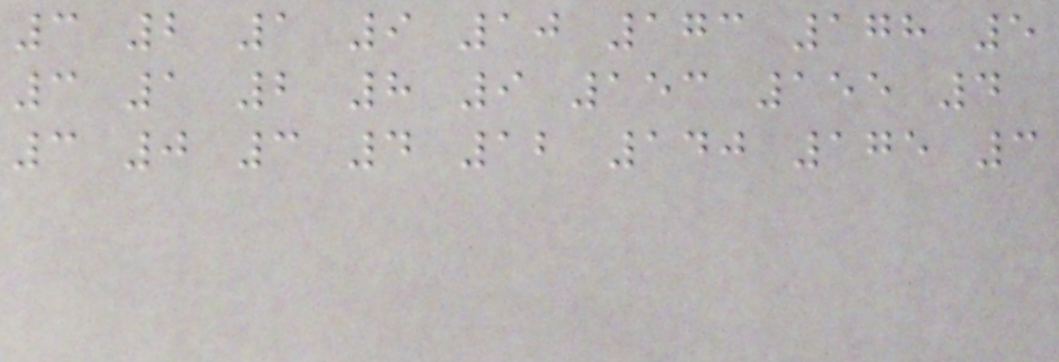3 2 1 9 10 173 178 5
3 1 2 8 9 153 155 4
3 0 3 4 12 140 175 3
